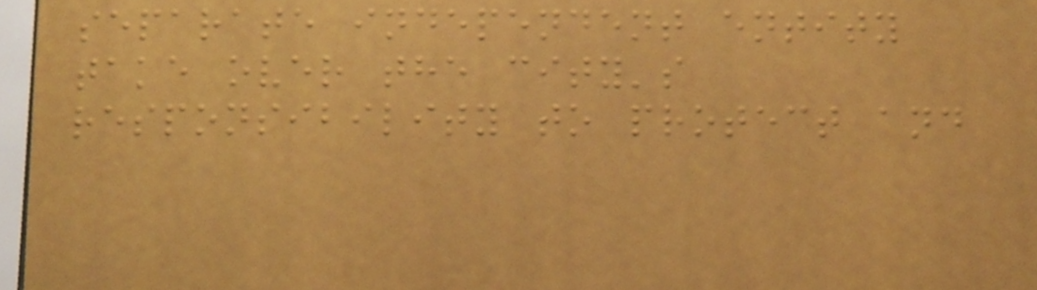separate independent entity
take over the city's
responsibility to protect and
